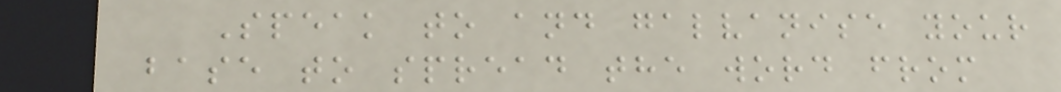Speak to and galvanise your
base to spread the word from
